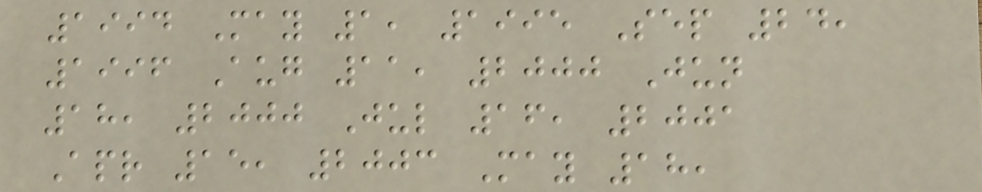1994 May 1, 1995 Sep 24,
1996 Aug 11, 2000 Jun
18, 2000 Jul 16, 2001
Apr 15, 2003 May 18,
